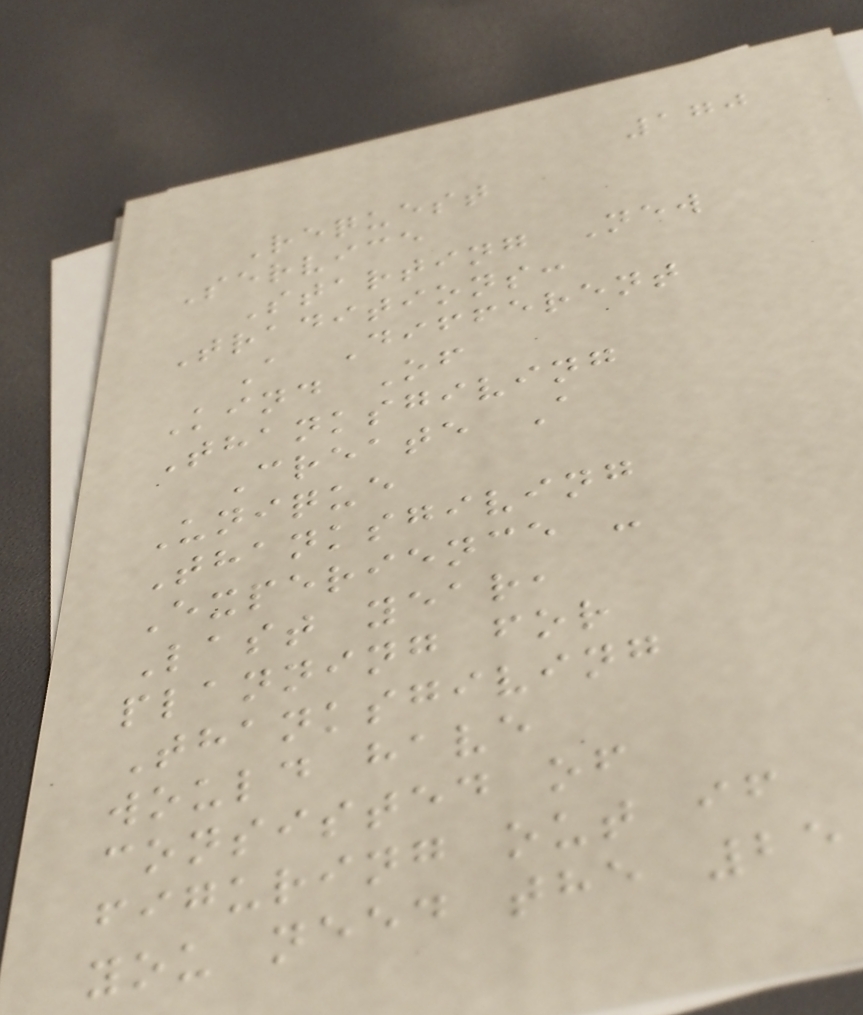170
Request
Service
Starting New
Traditions:
A Different
Kind Of
Thanksgiving
Create A
Unique
Thanksgiving
Experience -
Last year,
planning for
Thanksgiving
would have
consisted of
figuring out if
you need the 25
